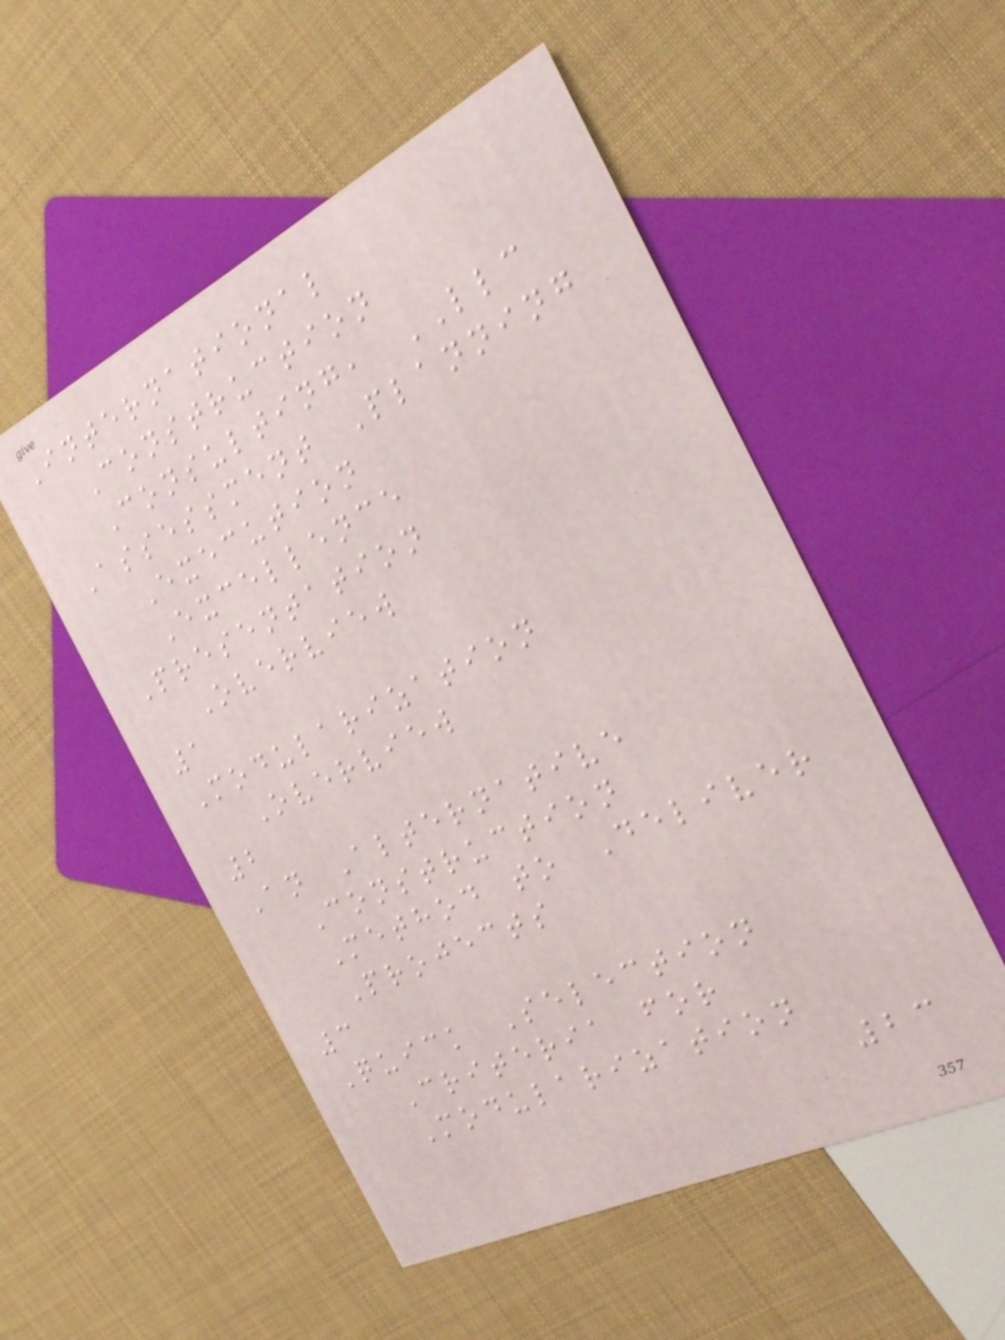International
Construction
Consulting, LLC
Assessment Planning
Execution
Excellence
Presentation
Overview
1
Modularization
Overview
2
An Alternative
Construction
Method to Deliver
Projects
3
Quick Selection
Criteria for
Modularization
23
